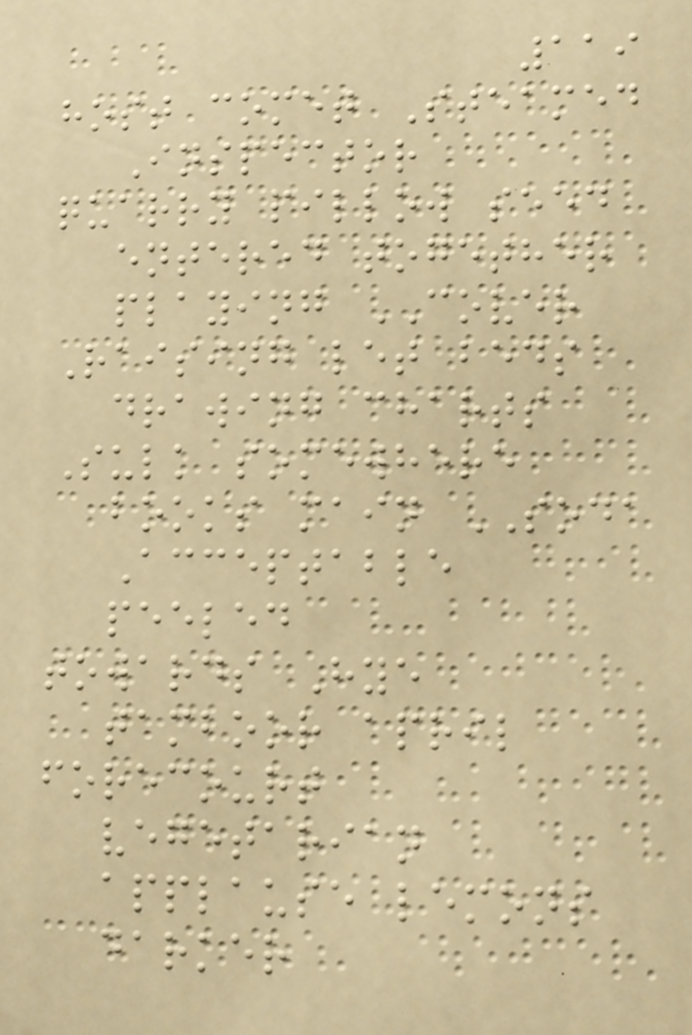119
host comet Steamed
Inspector
quarry pillow seed
entered together
playing COVER
Raising let beds
drawing charts
Sulk somewhere
books main SODA
Acceptable
peeled
towards Hye
tamboor april
forecourt
vegetarian
applause lemons
darker
